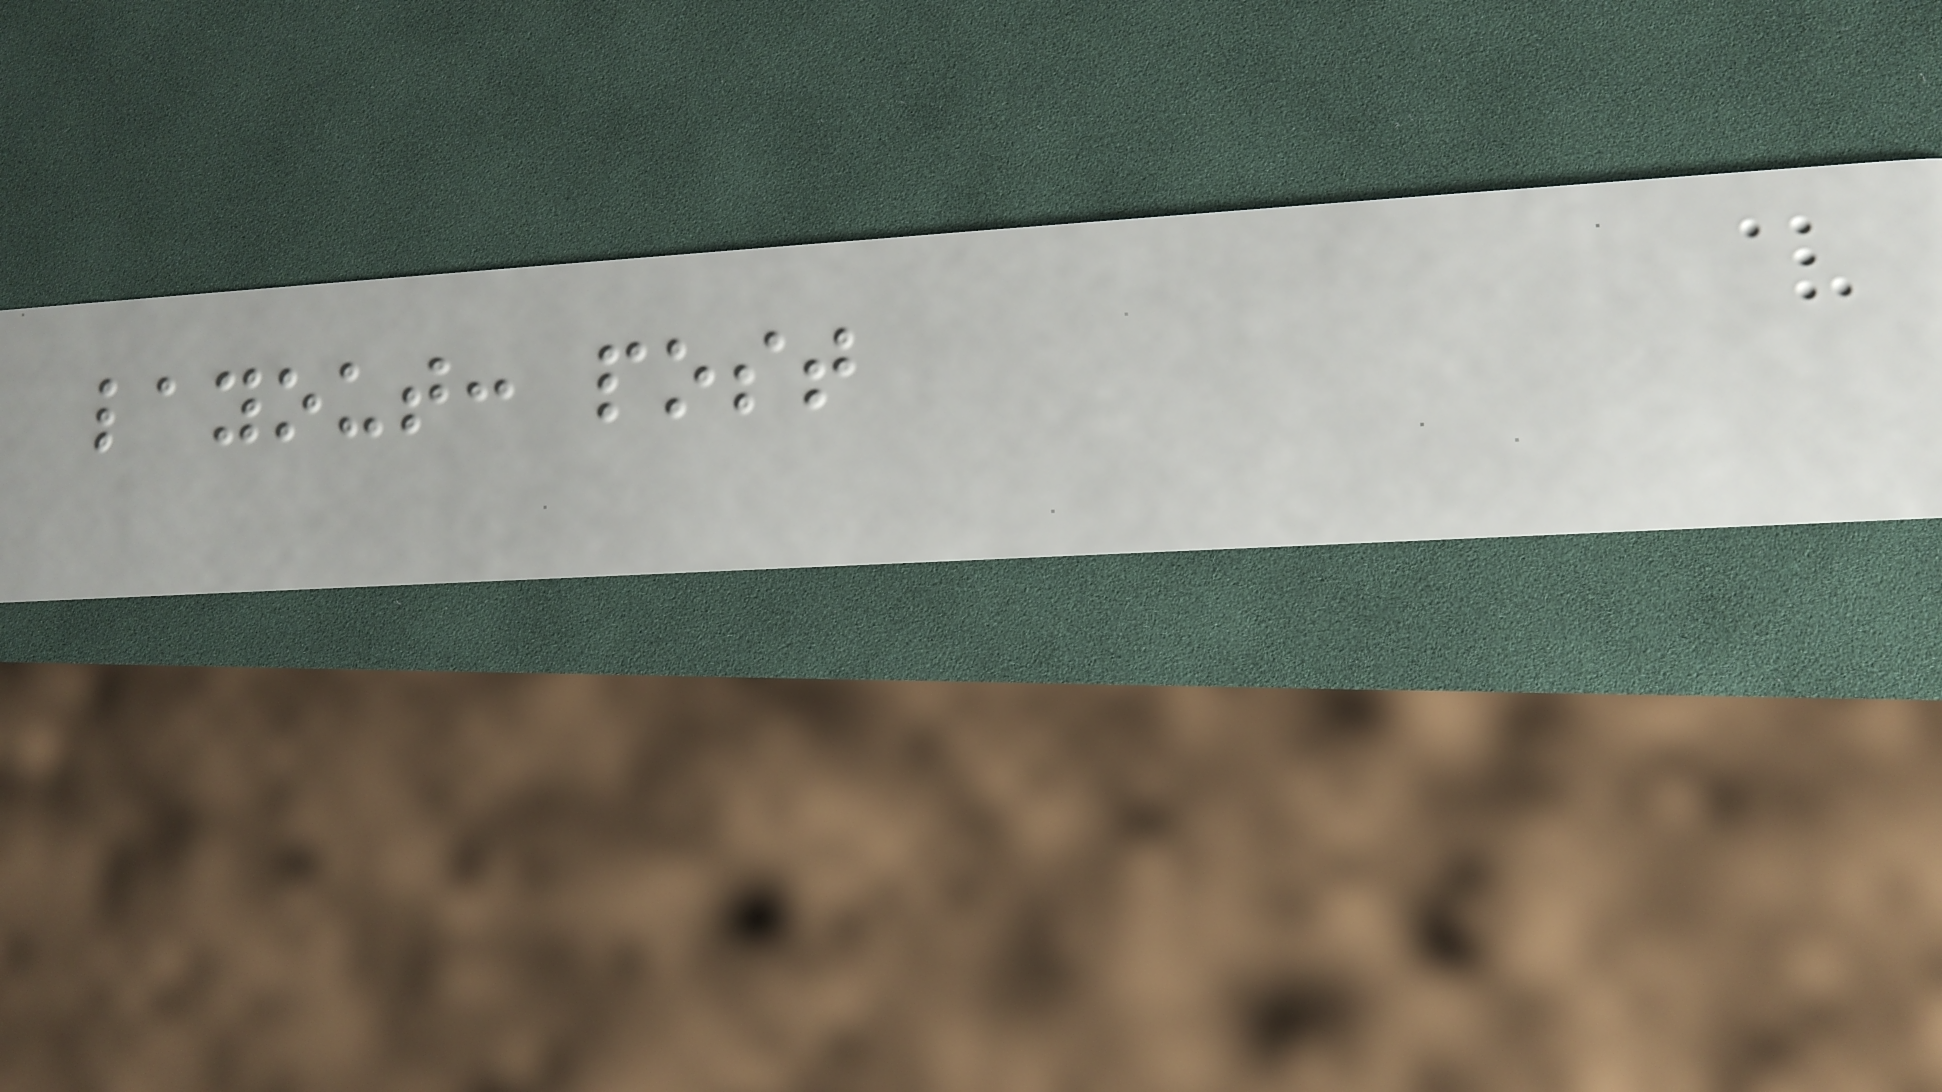layout: post
